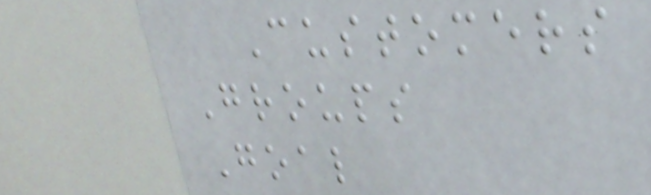Customers
Groups
Goal
